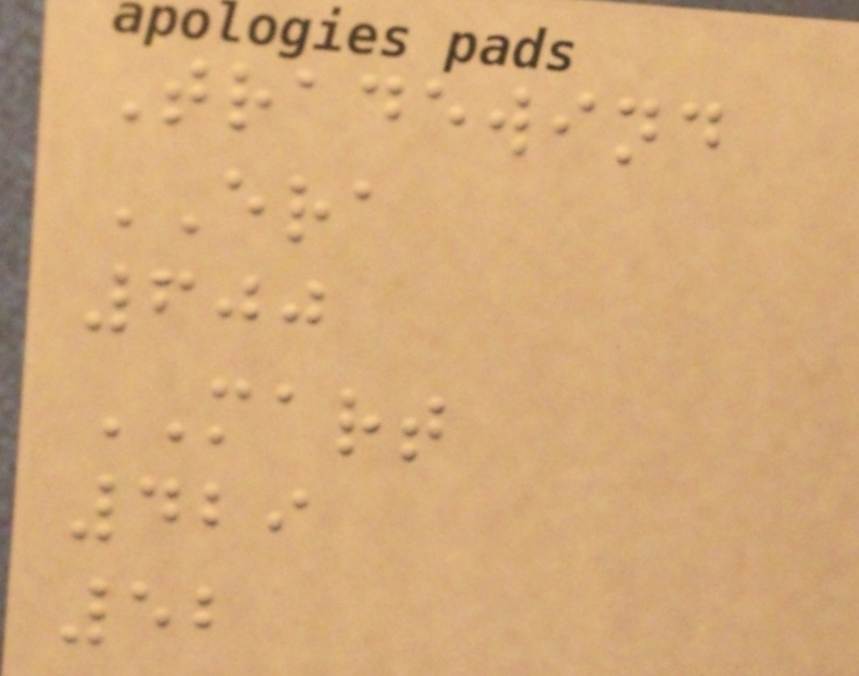Tradewind
ERA
600
MART
429
52
